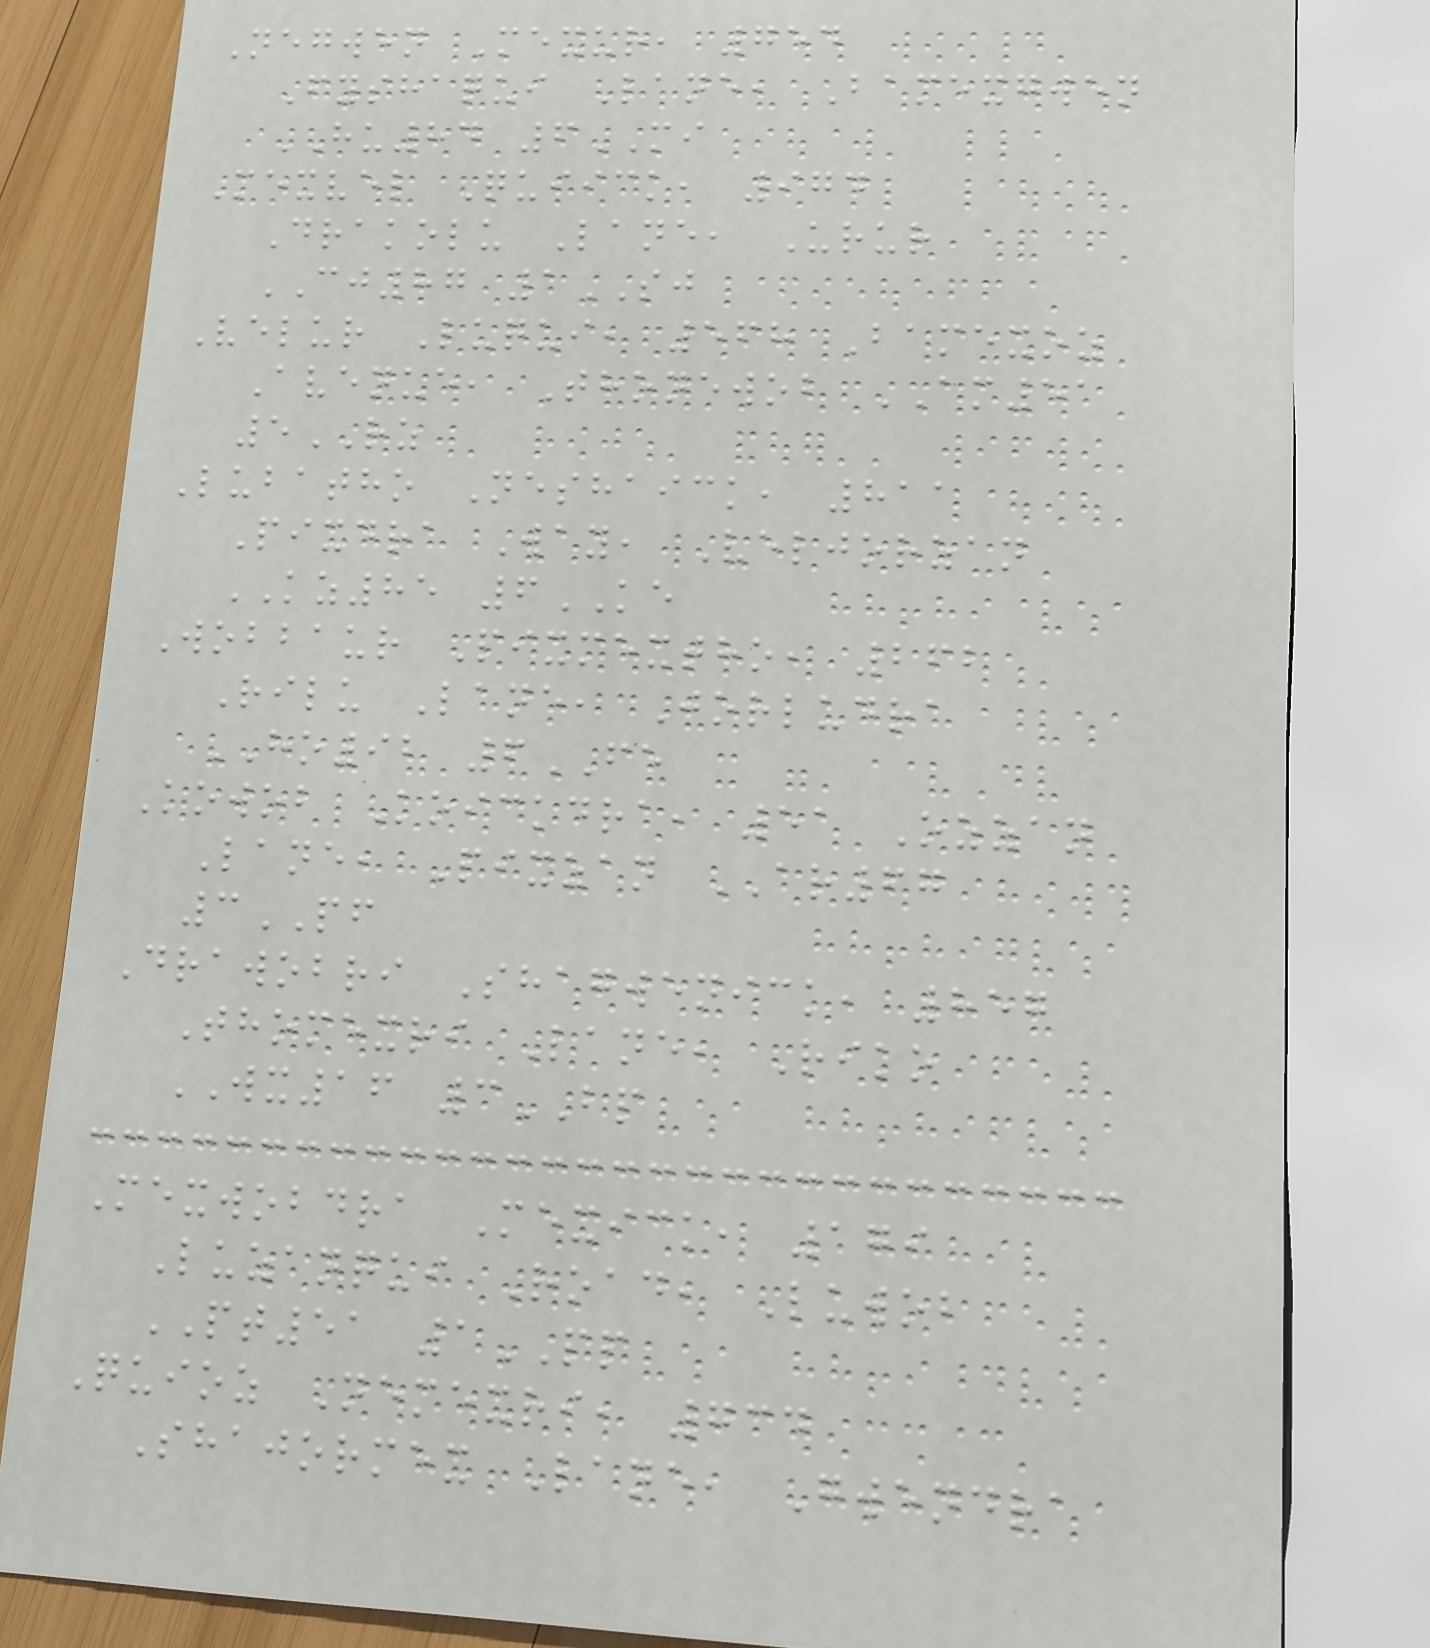Negwen Mexur, 754
Fyshaqui Lane, Bamexgwen
HU84 6MI
Mexvel Quiick, 974
Drakolu Lane, Urur
CJ87 1SJ
Velur Luqui, 568 Bamexoz
Avenue, Thonewob AM51
5RZ
Lubatho Neshaick, 811
Pixdra Way, Veljorzan
KZ85 6KE
Wobbaur Pixmextho, 262
Rilu Lane, Jorludra
HO92 6FE
Kowob Koickdra, 51 Ozzan
Lane, Pixzan AR67
3PF
Drawobri Shagwenick, 857
Thomexri Lane, Riko
WX16 3BP
Mexwobdra Mexick, 179
Luzanqui Road, Luwob
PT51 1PP
Quioz Nemexri, 734
Shajormex Lane, Gwendra
